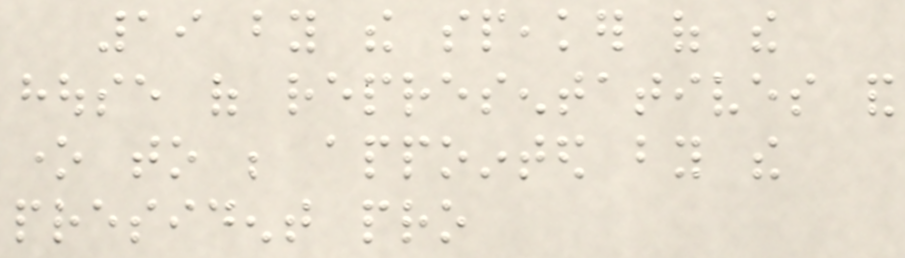19 by the speaker of the
house of representatives and
one to be appointed by the
president pro
